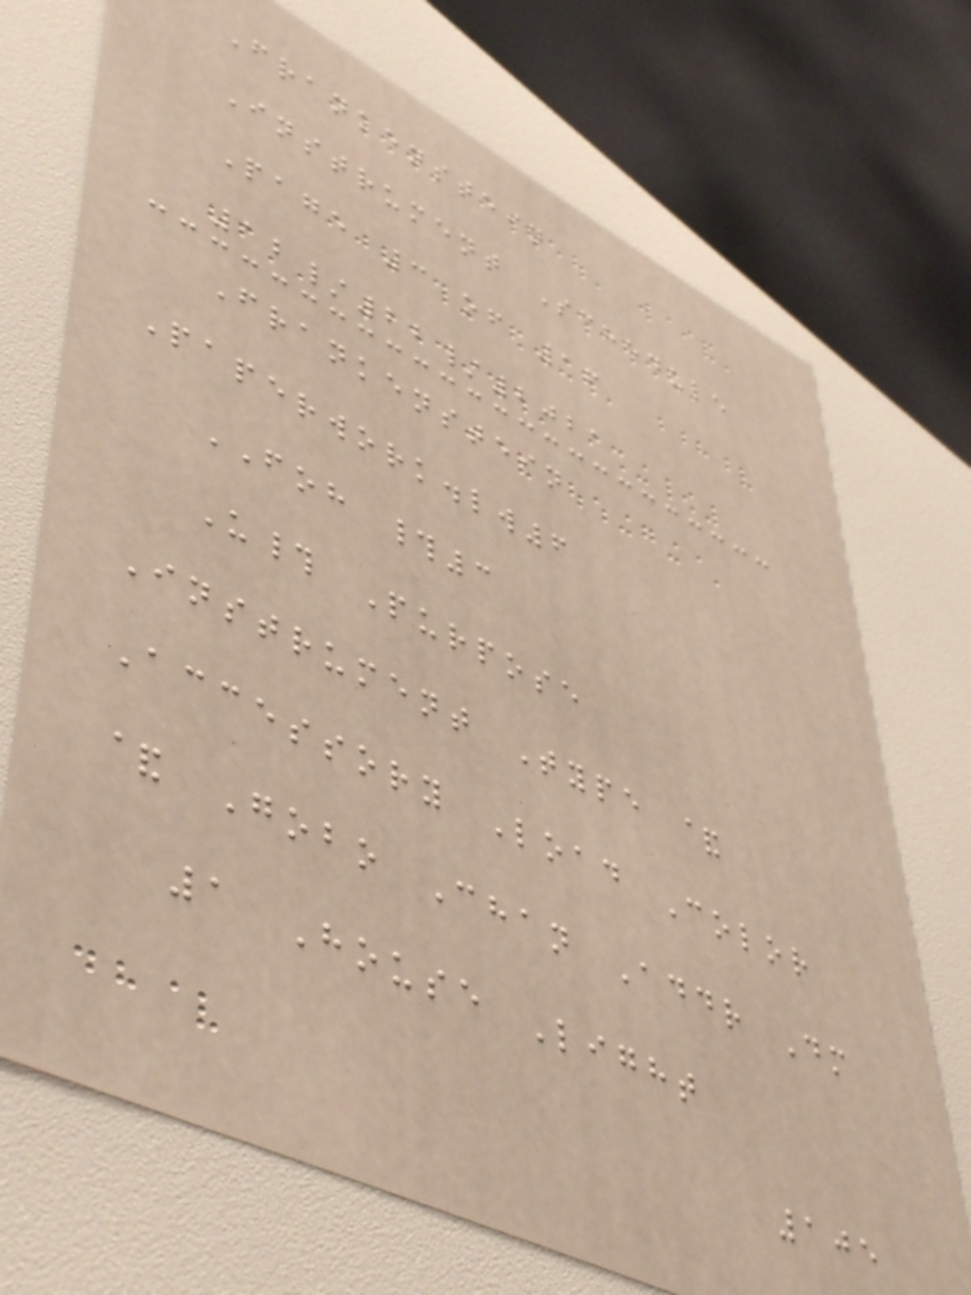Frankenstein
Instrument Schedule
Page 3 of 16
12/22/2021
Frankenstein
Paperwork.lw6
FOH #3
U# Purpose
Instrument Type &
Accessory Load Color
& Gobo Chan Addr Dm
1 House Light
105
